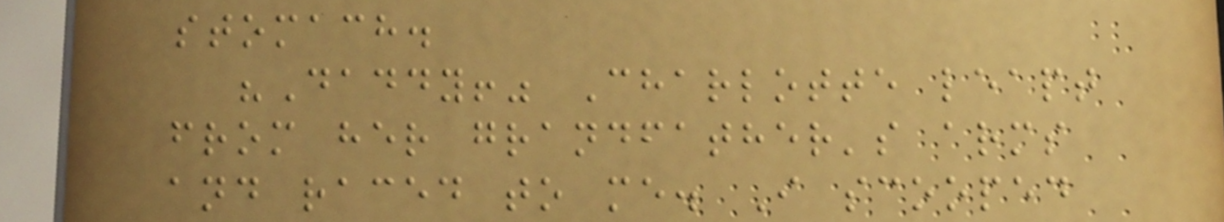stomach.
"Daddy!" Charlotte leapt
from her grandfather's arms
and raced to me. I scooped
